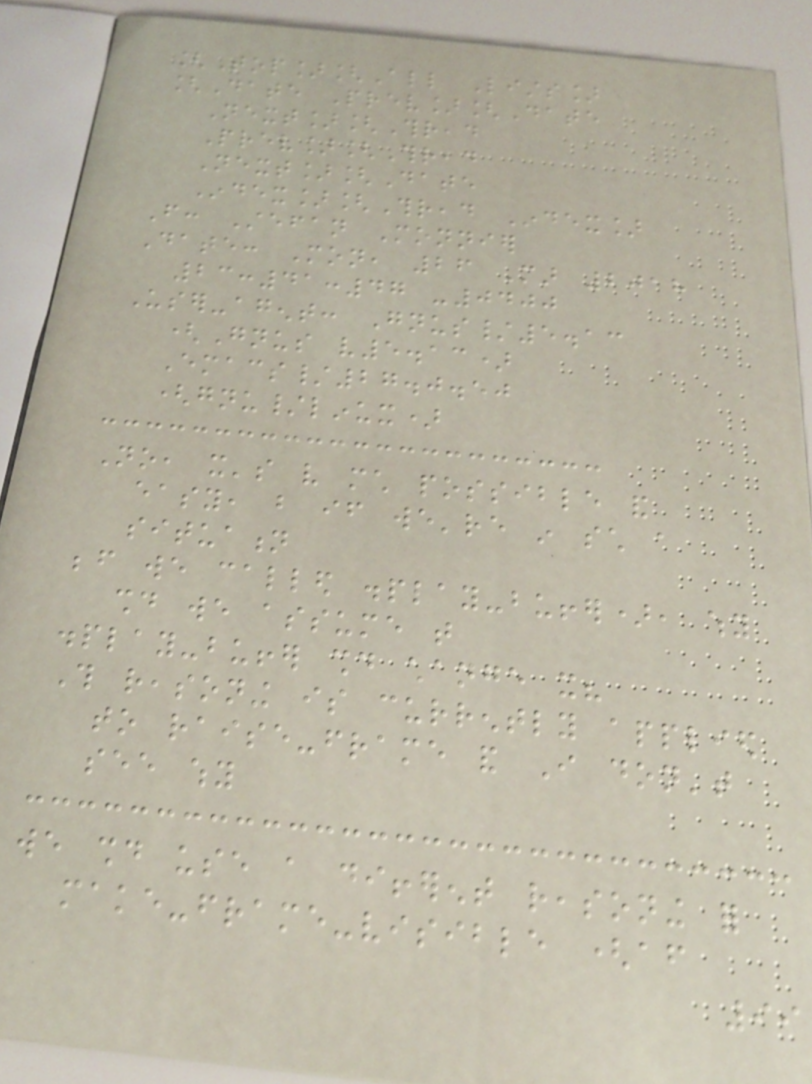[Top][All Lists]
[Date Prev][Date
Next][Thread
Prev][Thread
Next][Date
Index][Thread Index]
From: Stefan Monnier
Date: Mon, 26 Mar 2018
23:41:47 -0400
User-agent: Gnus/5.13
(Gnus v5.13)
Emacs/27.0.50
(gnu/linux)
No, it's very much possible and
easy, but if we're in such a
situation
before we called display-buffer), why
should we assume that
display-buffer should change it?
This reasoning is currently applied
to raise-frame and I don't
see why
we should use a different reasoning for
make-frame-visible (after
99
